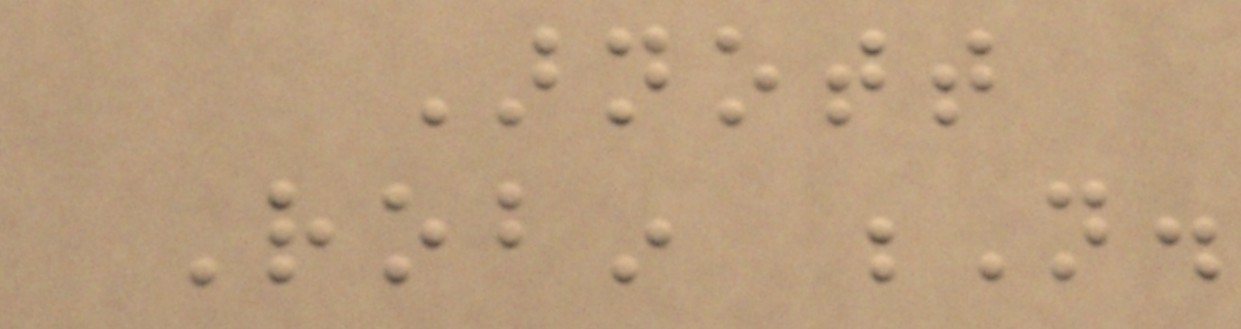Arnott
Robin N.
